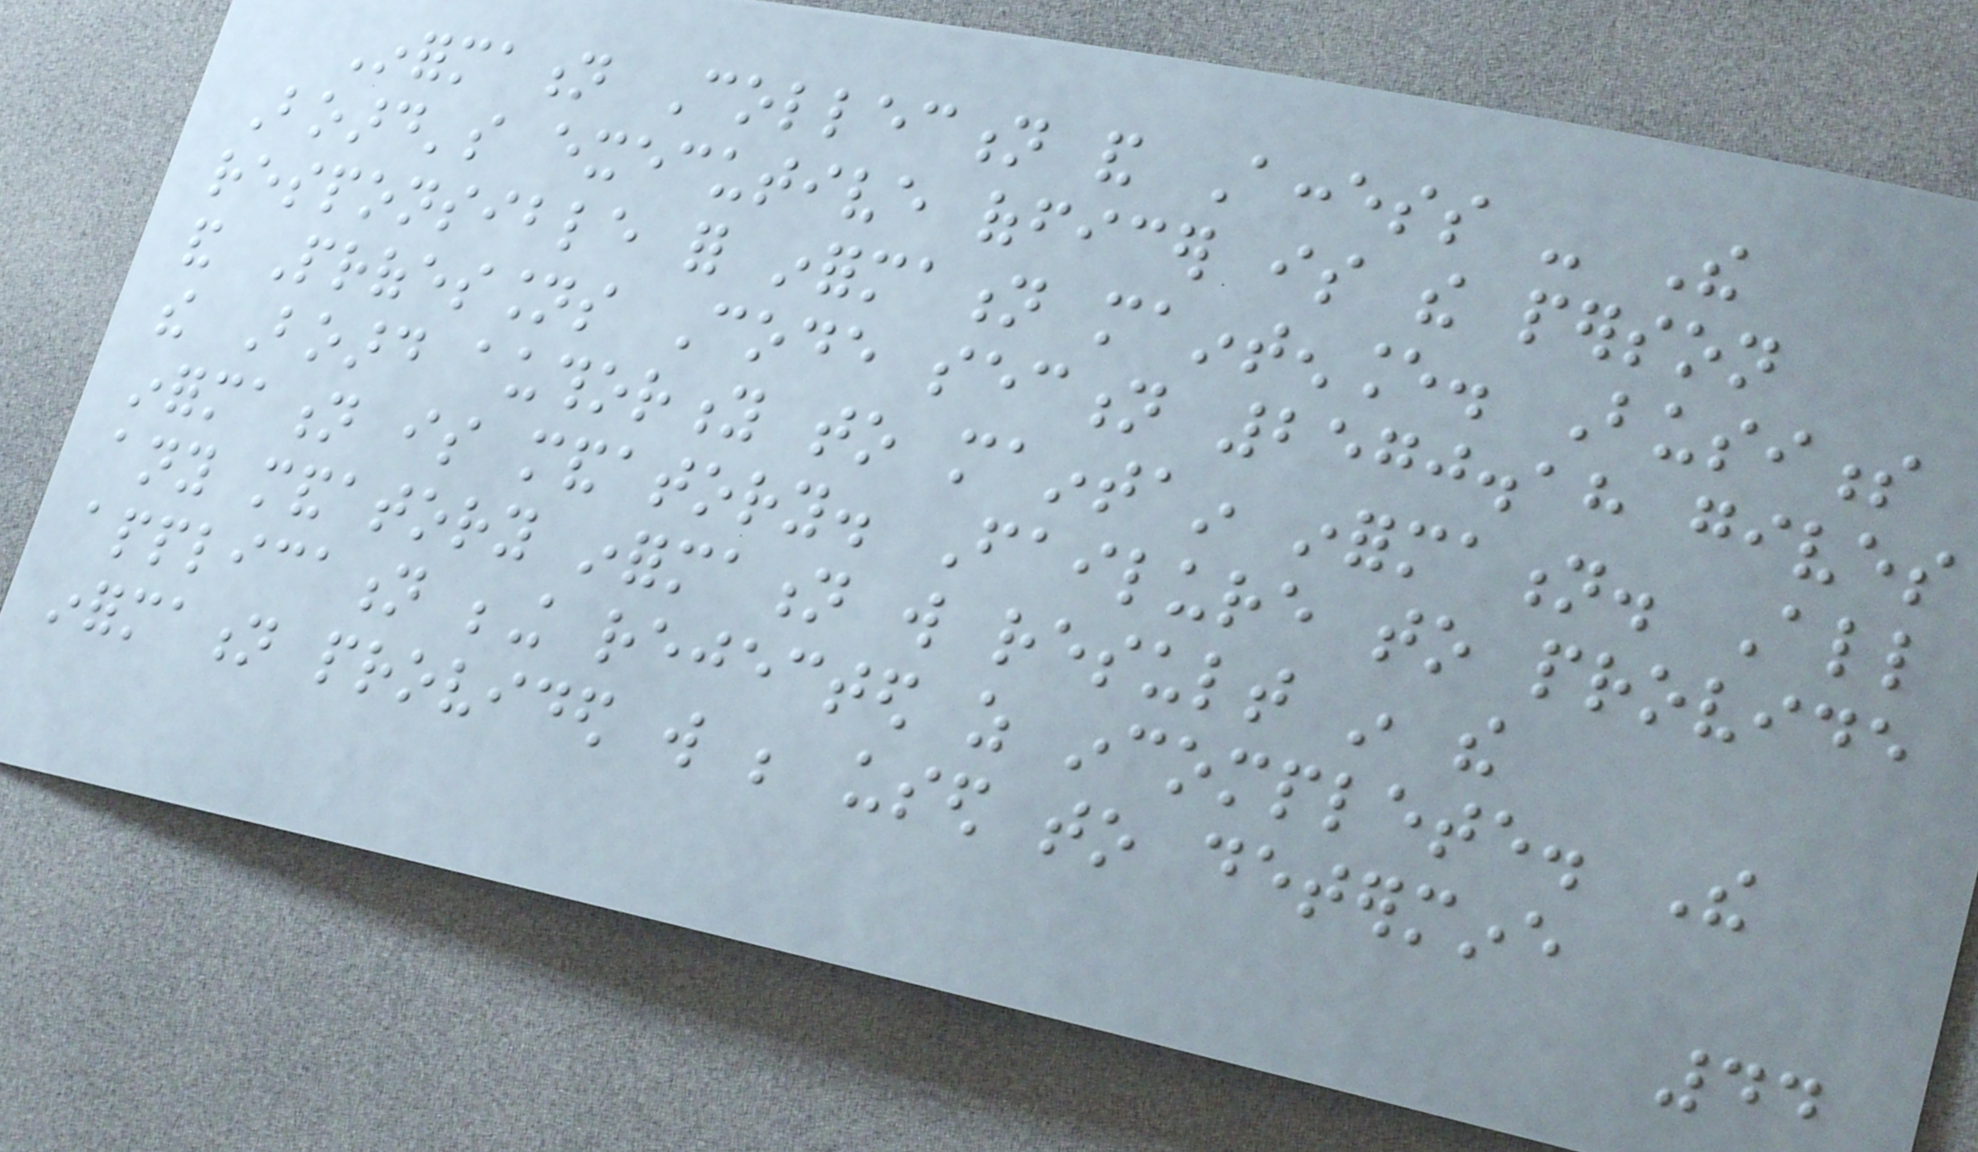Information Collection and Access - The
Board's executive officer is the person
responsible for information maintenance. Business
and Professions Code section 2570.18 gives
the Board authority to maintain information. All
information is mandatory. Failure to provide
any mandatory information will result in the
application being rejected as incomplete. The
information provided will be used to determine
44
